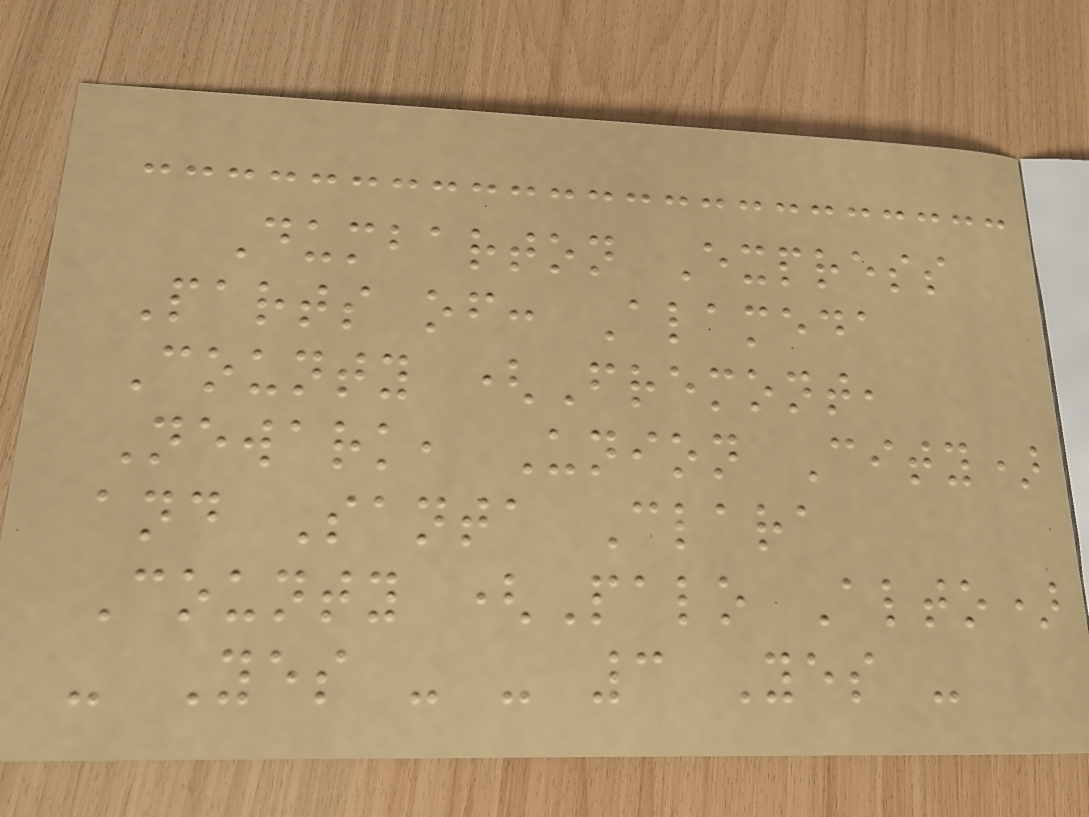Dumbarton Express
Parts of: Alameda
County (Fremont,
Newark, Union City)
and Santa Clara
County (Palo Alto)
- Yes - - 3 Yes -
